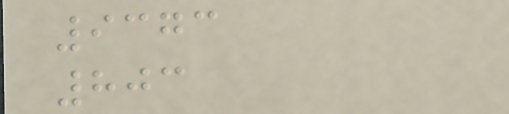9373
803
